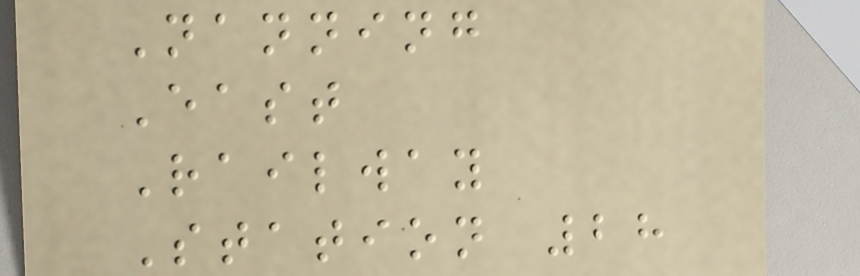Nanning
East
Railway
Station 28
